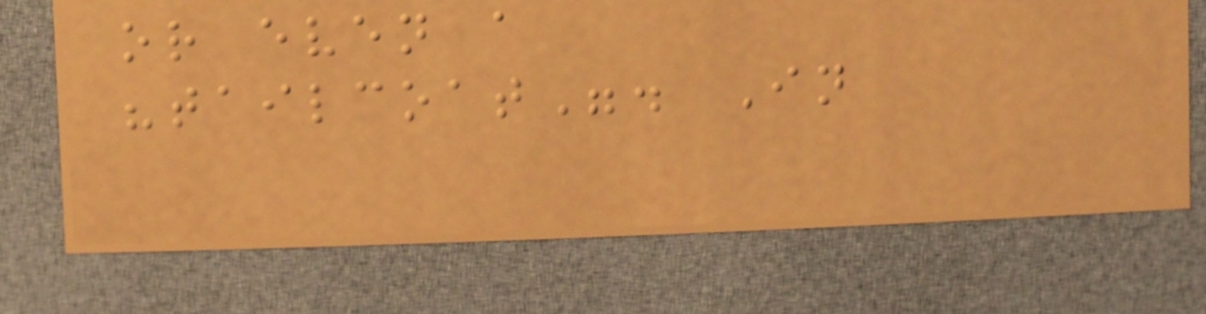or even a
"tailcoat". In
